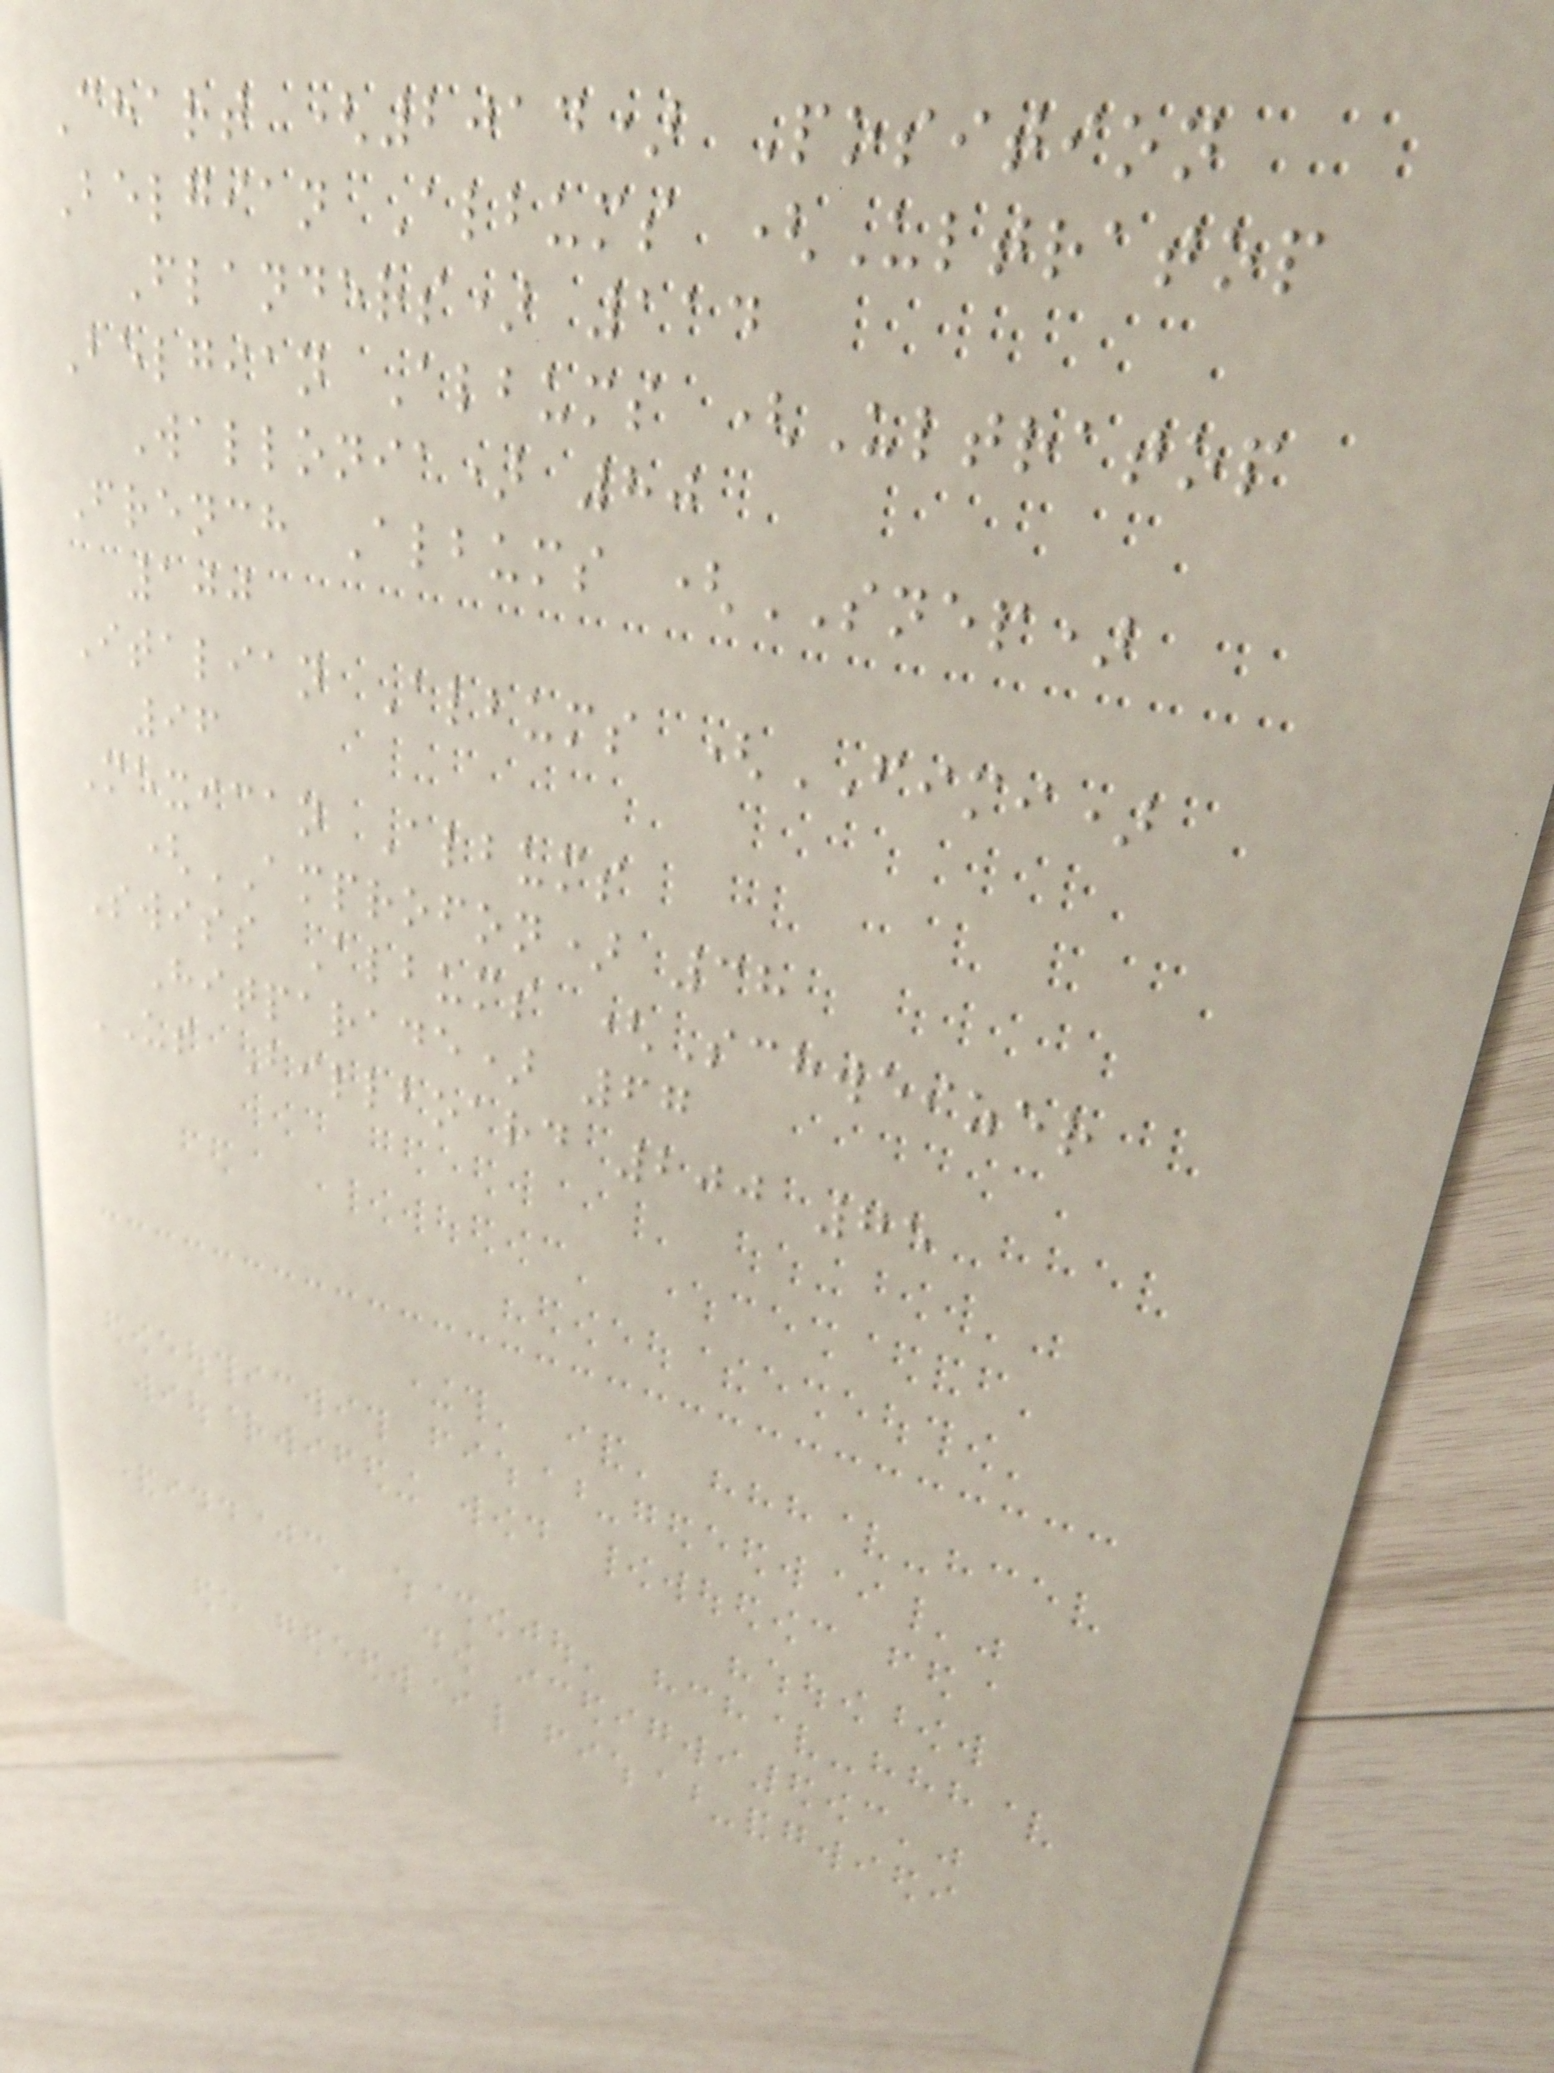Chart (2014) Position
Belgian Albums (Ultratop
Flanders) 114
Belgian Albums (Ultratop
Wallonia) 80
French Albums (SNEP)
100
Italian Albums (FIMI)
96
Mexican Albums
(AMPROFON) 38
Swiss Albums (Schweizer
Hitparade) 67
US Billboard 200 75
